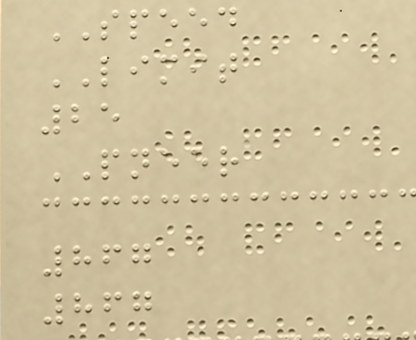SPEED
LIMIT
25
PNEER
867
867
